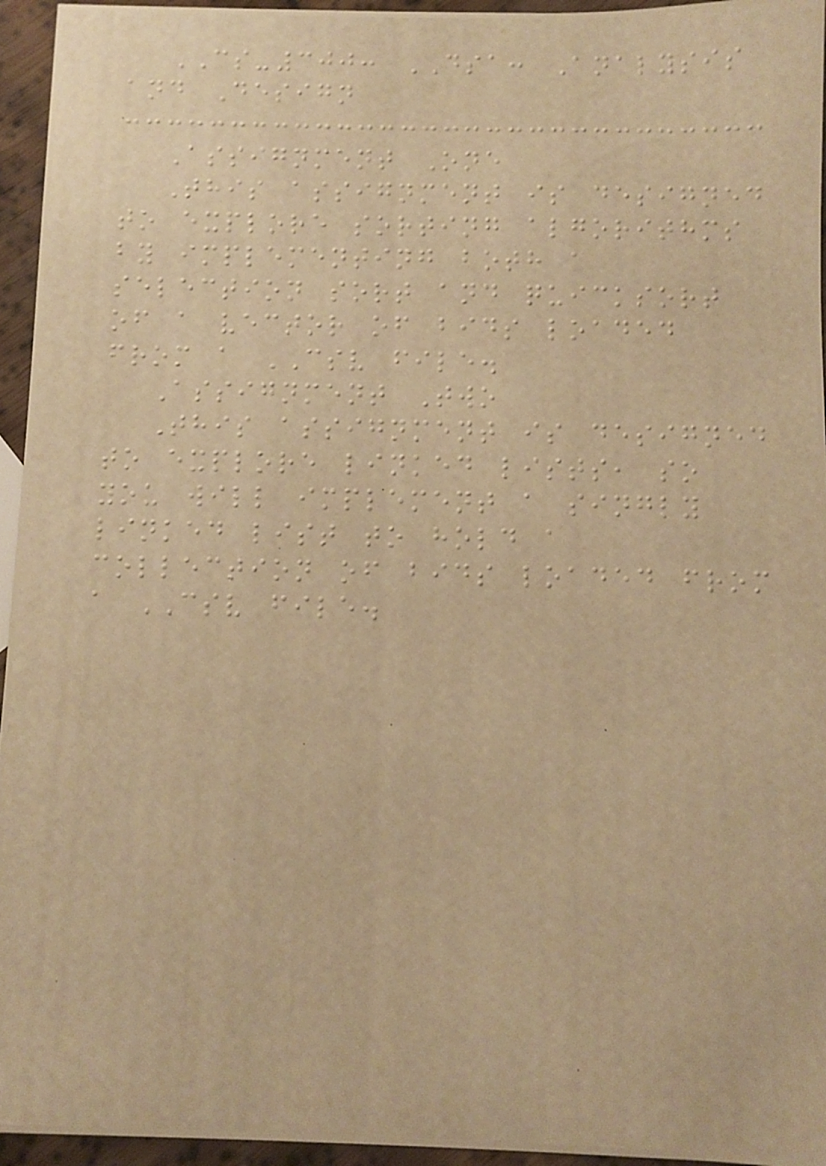CS-300: DSA: Analysis
and Design
Assignment One
This assignment is designed
to explore sorting algorithms
by implementing both a
selection sort and quicksort
of a vector of bids loaded
from a CSV file.
Assignment Two
This assignment is designed
to explore linked lists, so
you will implement a singly
linked list to hold a
collection of bids loaded from
a CSV file.
